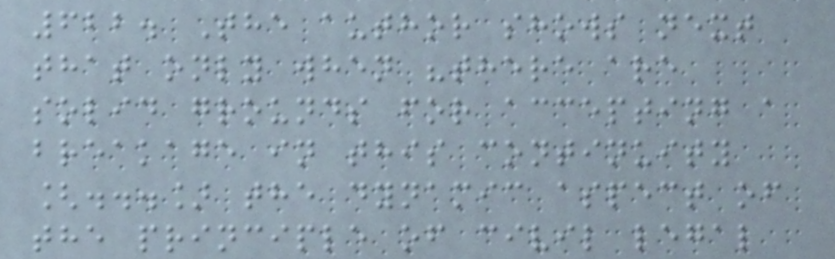622. The author shows next
that only when "there are
solid grounds for accepting a
breakage in this continuity
[...] the dynamic aspect of
the principle of civil legal
